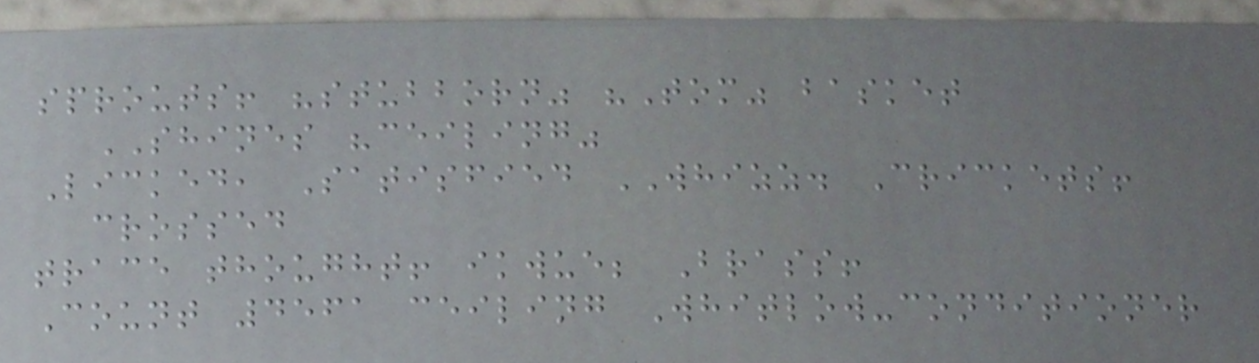sprouts! "stubborn" "Tom" basket
SHINES "ceiling"
Licked, Satisfied WHIZZ. Crickets!
crossed
trace thought! ikwue; Brass!
Count 4561 ceiling Whitlow-conditioner
